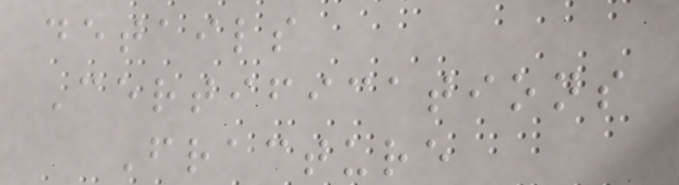details
Certifications
Fracture
